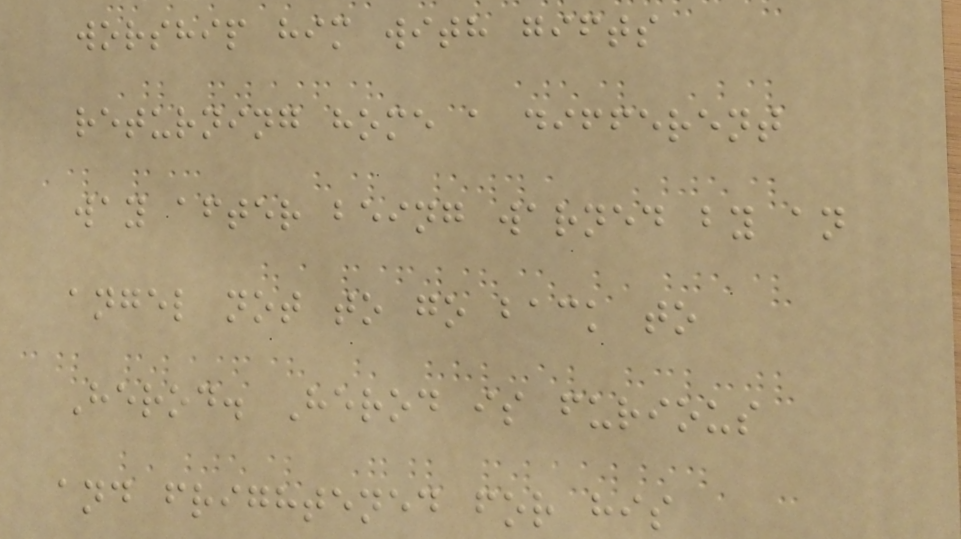worship him with gifts
returning home a different
way after being warned by an
angel not to go back to
Herod. Herod is furious
and frightened for his
